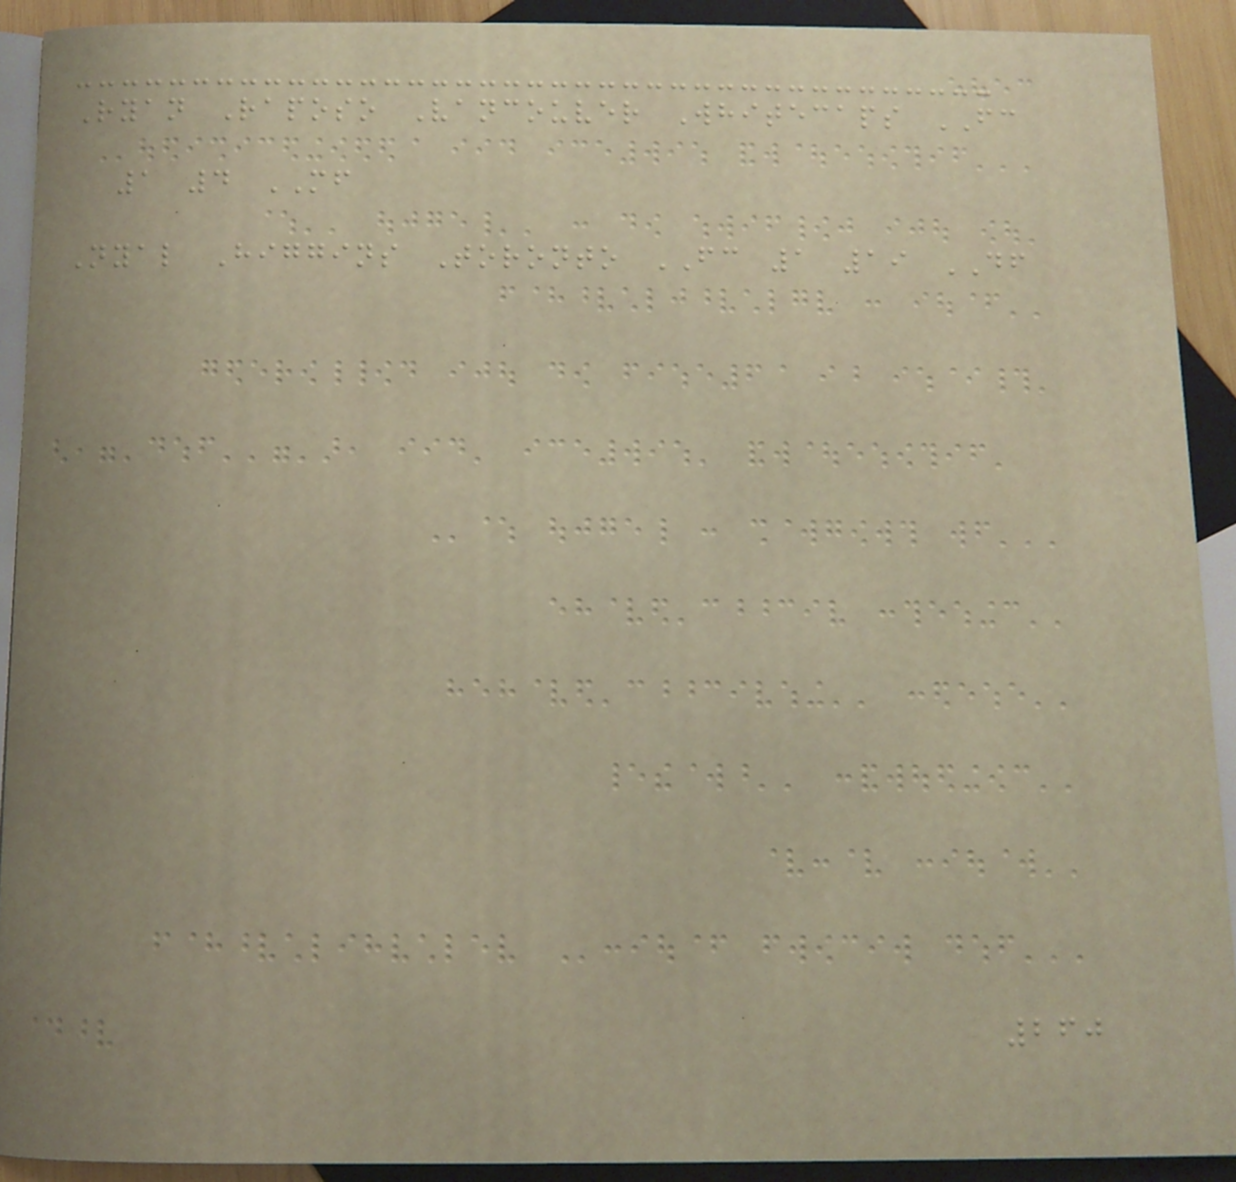Ryan Raposo Vancouver Whitecaps FC
1 4 MF
Nyal Higgins Toronto FC 1 19 DF
260
